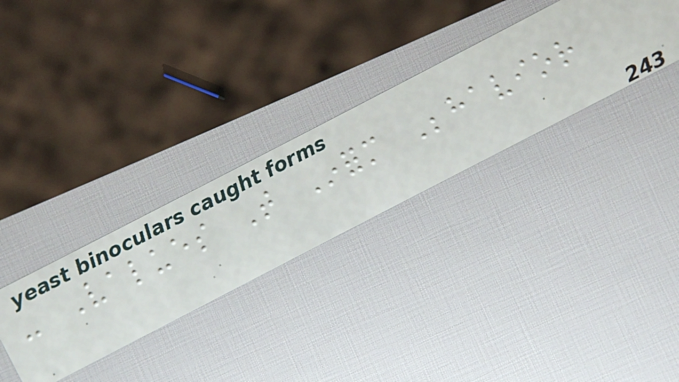- Values That Inform Behavior
